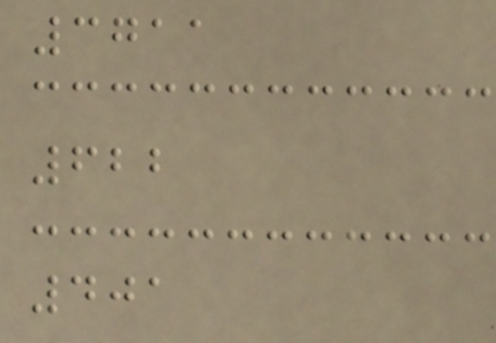3711
622
401
